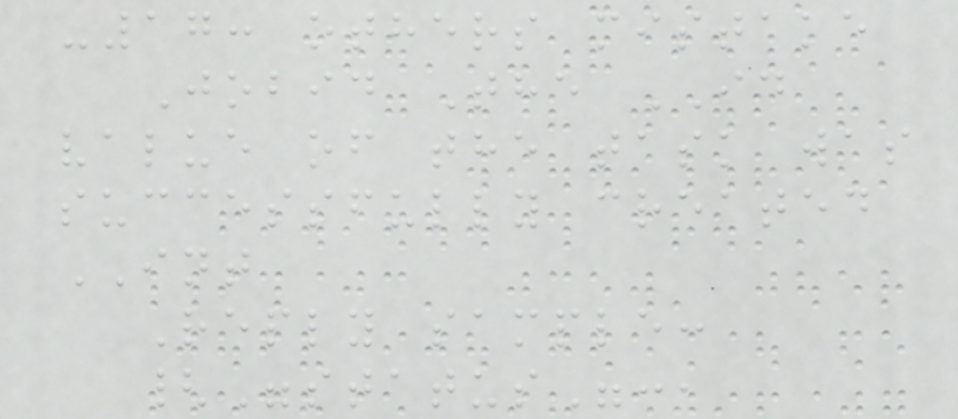-17: others mistake
Jobid The ID
value of the task was
successfully created
INT
Reply sample:
{"status":,
